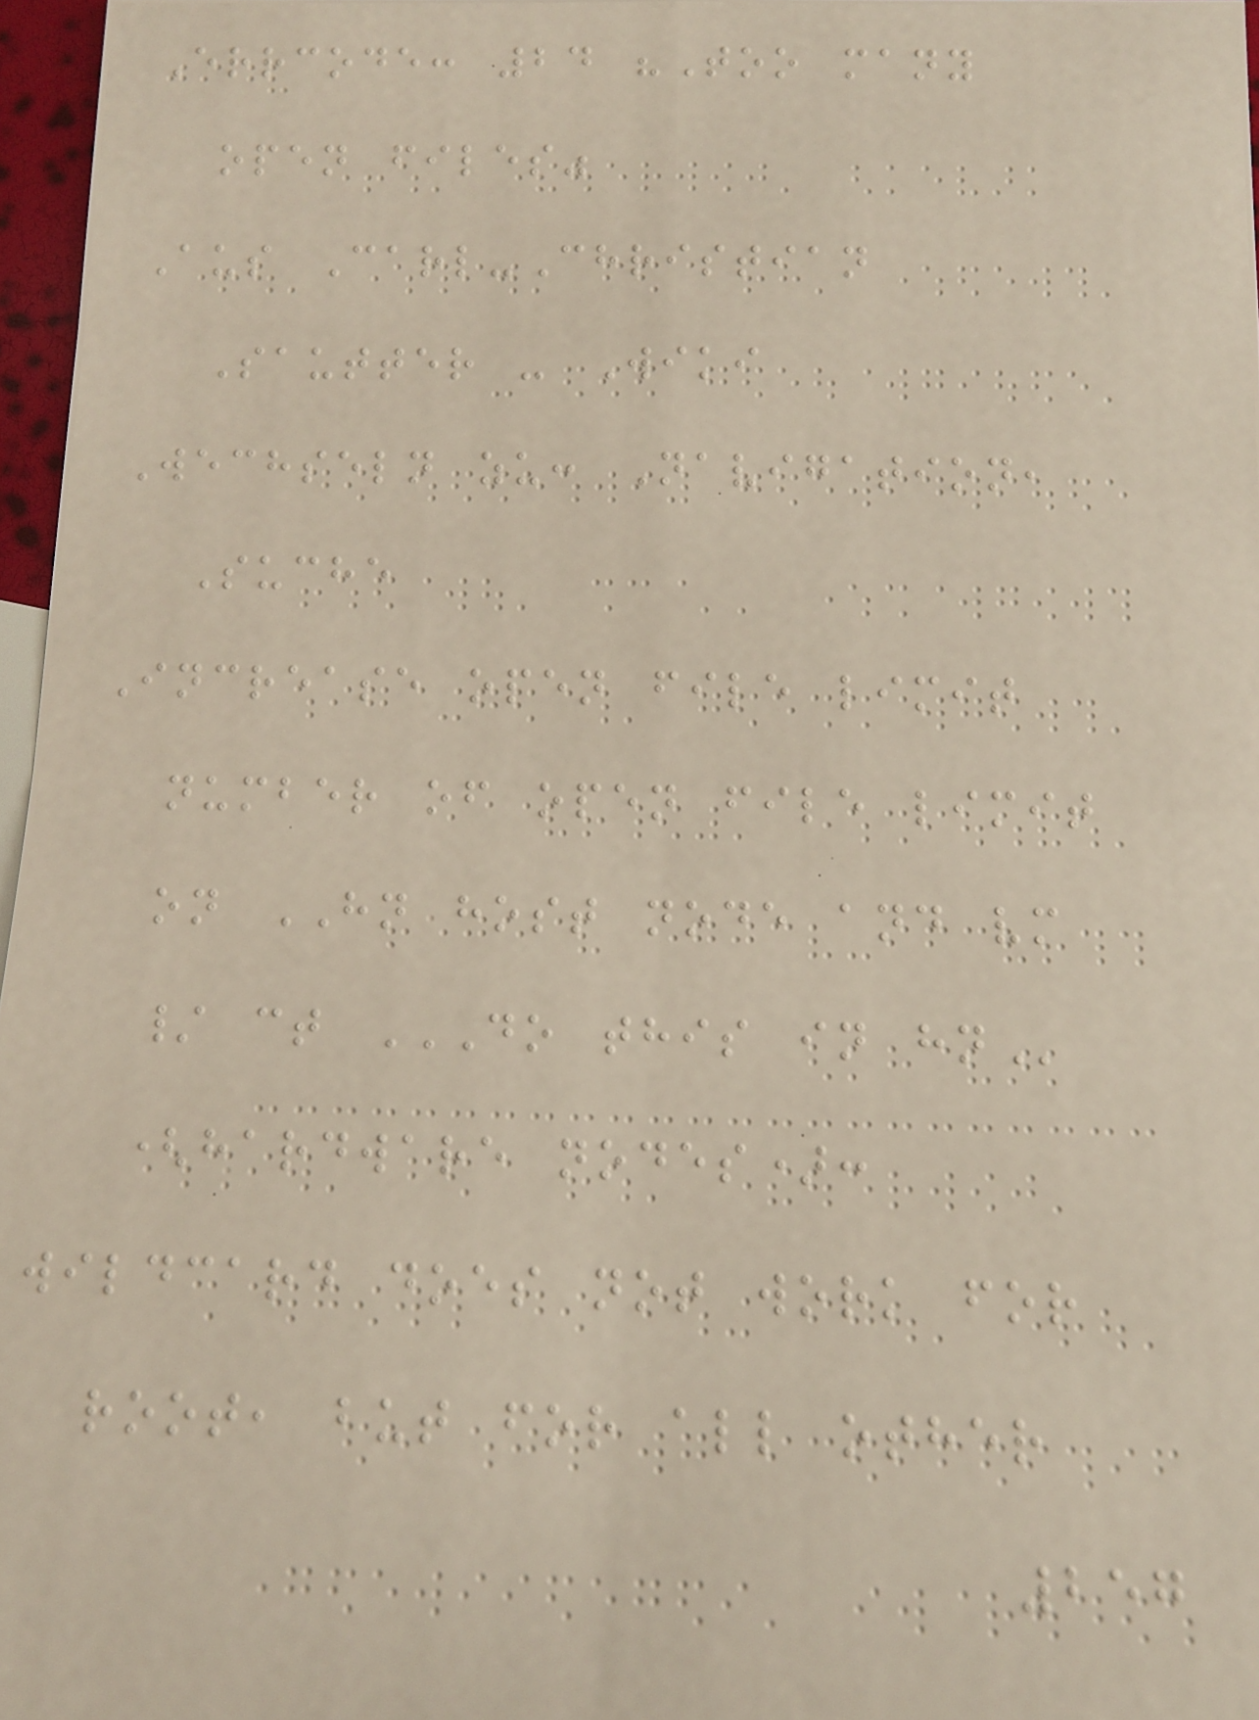Errcode: 24 "Too many
open files"
Aus Carl-Christian
Sautter - Wiki
Wechseln zu: Navigation,
Suche
Increase open file limit
number of open file limit
on HN host node and vm
/ ct DO THIS IN HN
(hardware nodes):
wildcard does not work for
root, but for all other
257
